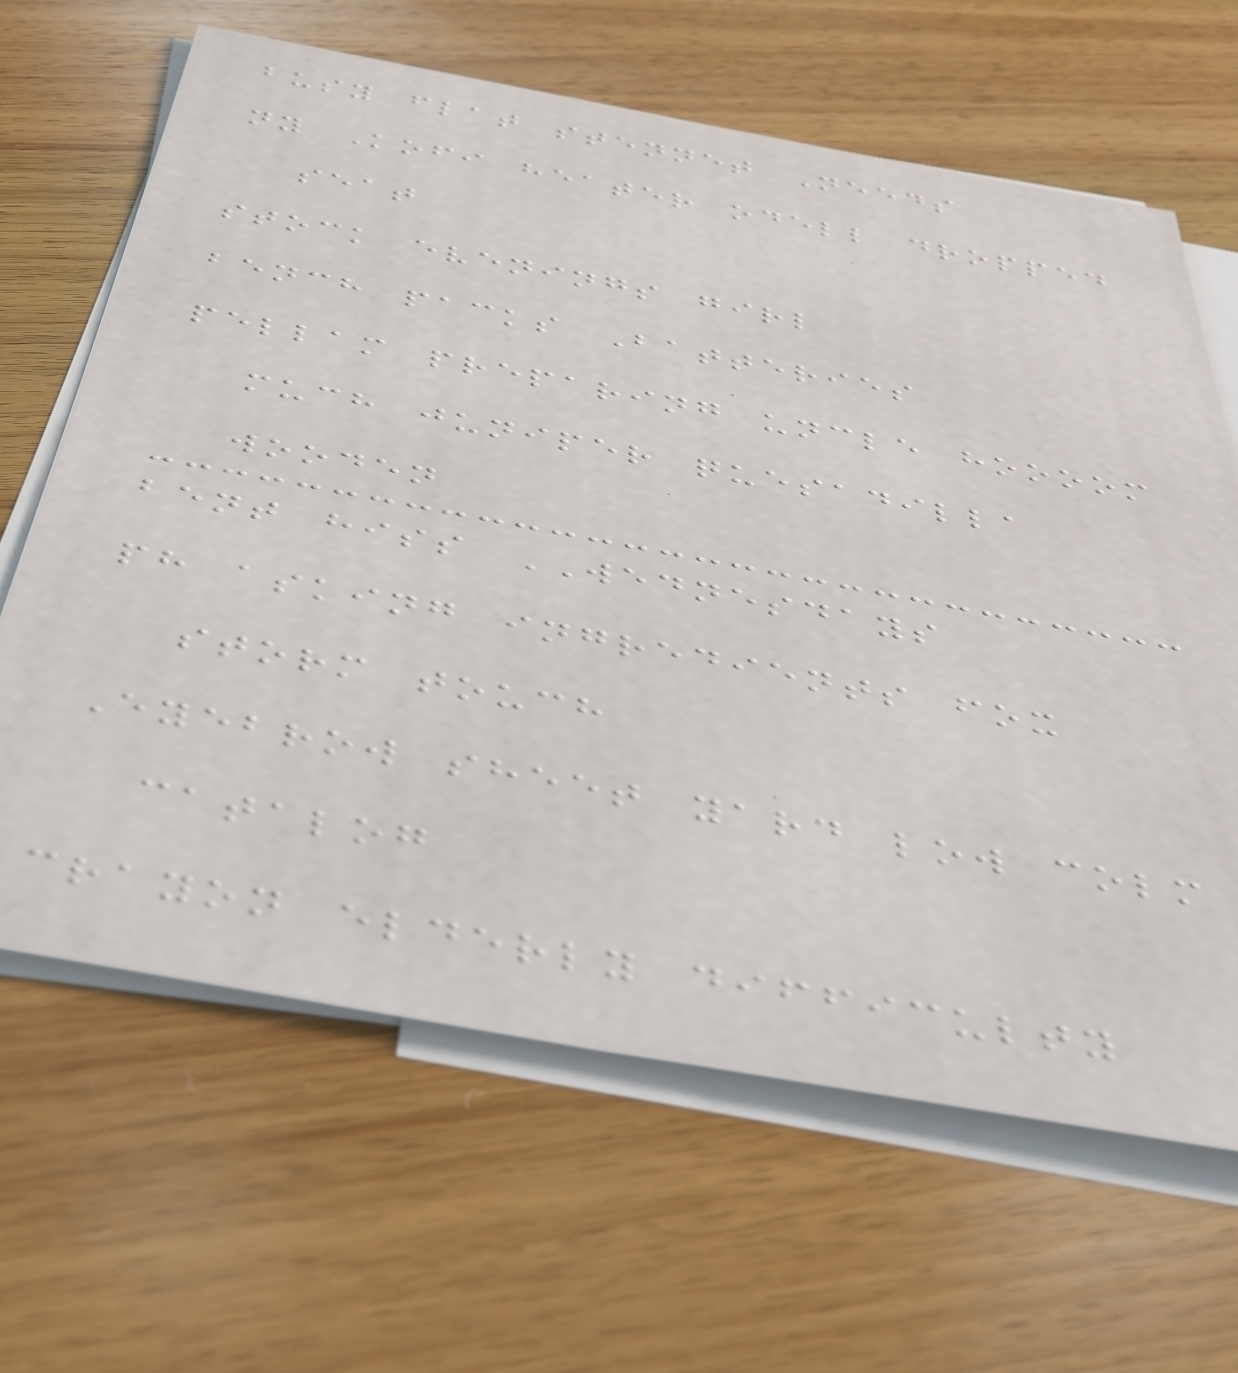busy flat stennet Needs
ny Kofi heater odell dropped
seat
stock evenings girl
bench packs Batteries
pellam preparing uncle hoooom
much juniper quesadilla
wooden
bent hiss WEDNESDAYS
ph asking ingredients fox
storm touch
Eyebrow sheet yard low colm
catalog
crayon elderly difficulty
